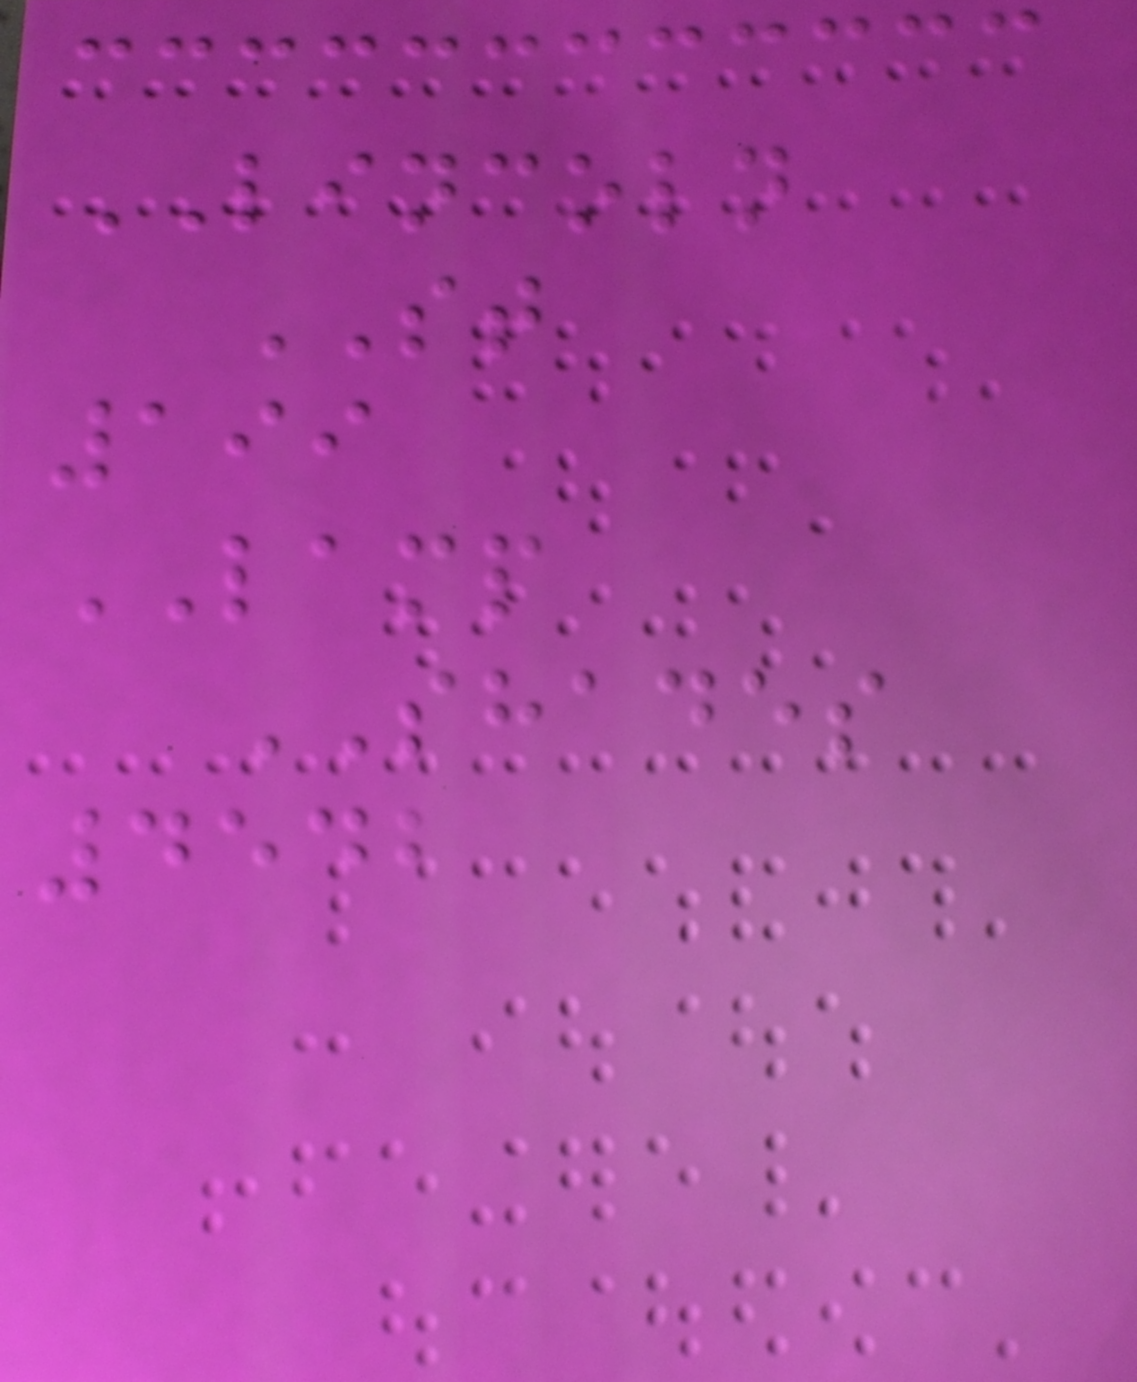LINCOLN
ST
199
LAMP
SHADES
4542
